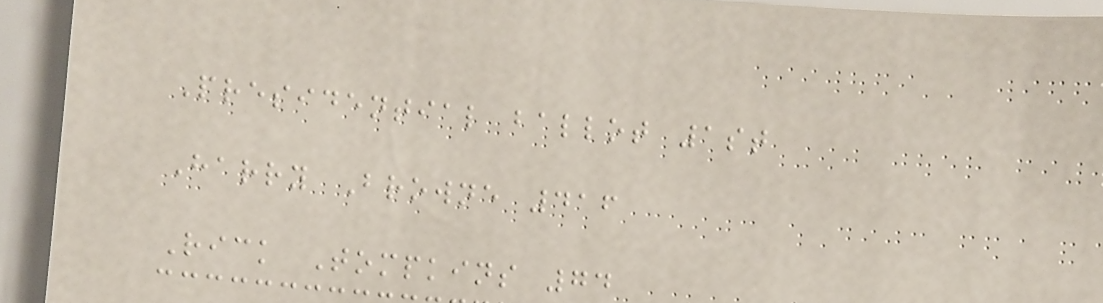Presidential ballot 1st
Harry Browne 416
Rick Tompkins 74
